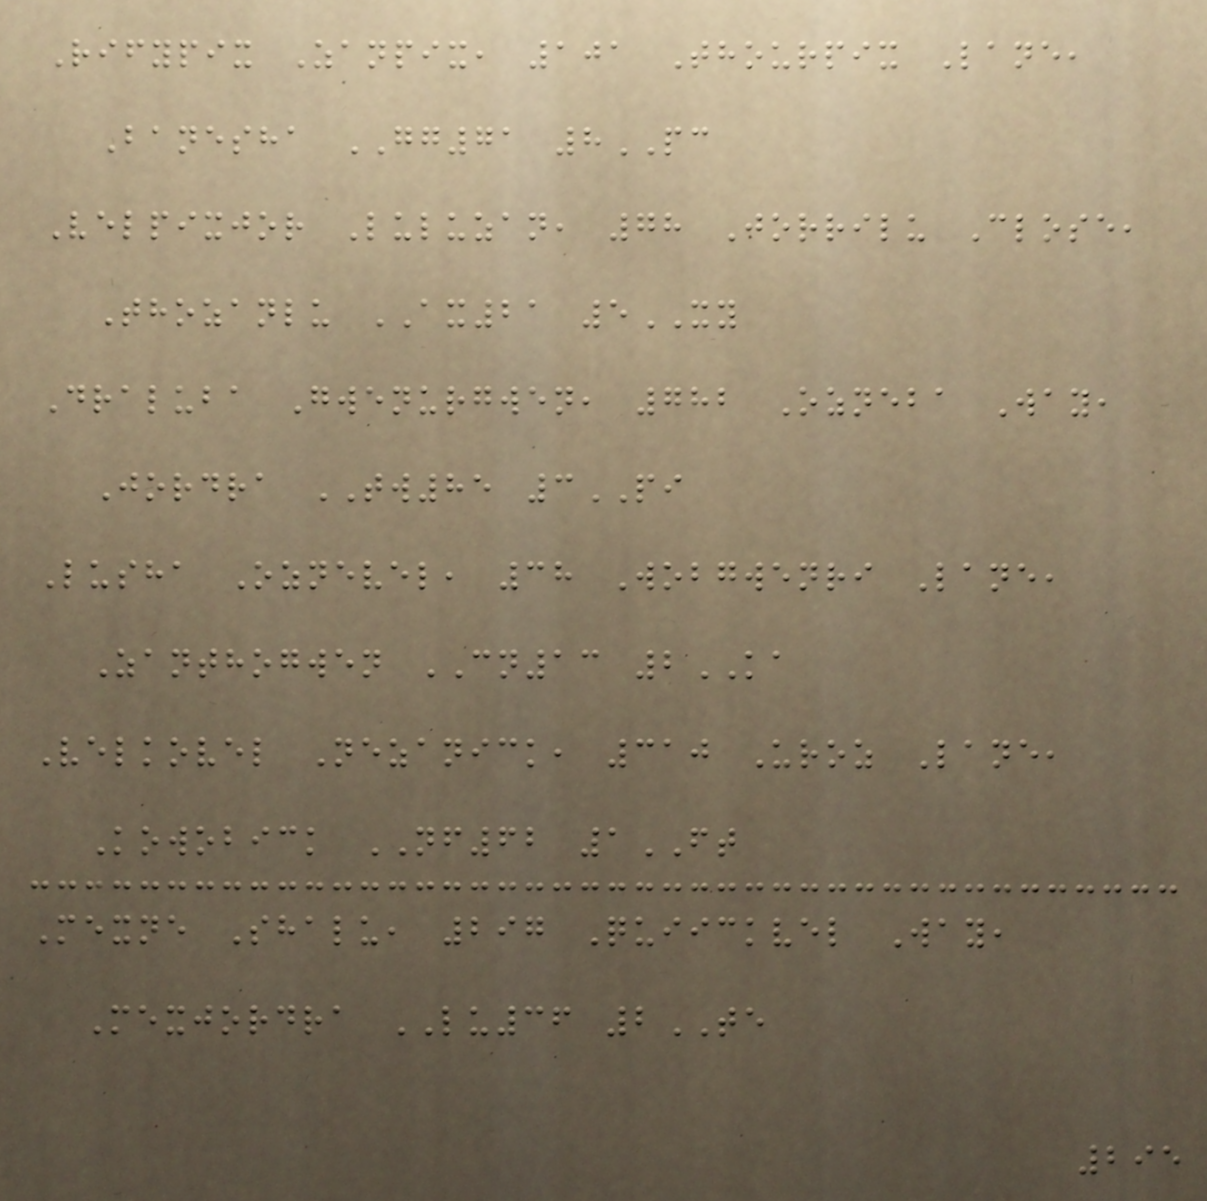Rifypix Zanpix, 101 Thourpix Lane,
Banesha GG71 8PC
Velpixjor Luluzan, 78 Jorrilu Close,
Thozanlu AX21 5XY
Draluba Gwenurgwen, 782 Ozneba Way,
Jordra TW85 3PI
Lusha Oznevel, 38 Wobgwenri Lane,
Zanthogwen CN13 2KA
Velkovel Nezanick, 310 Uroz Lane,
Kowobick NF62 1FT
Mexne Shalu, 297 Quiickvel Way,
Mexjordra LU36 2TE
295
